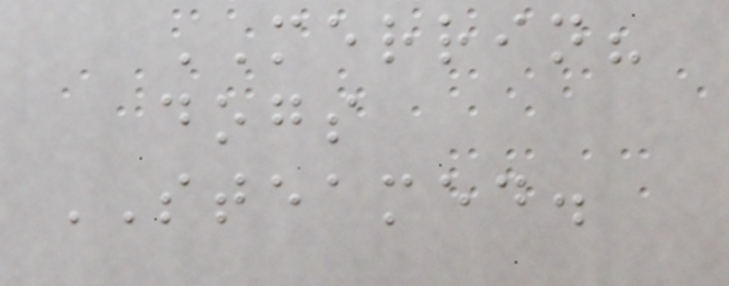MERRIN?
dogs
STEAMED.
